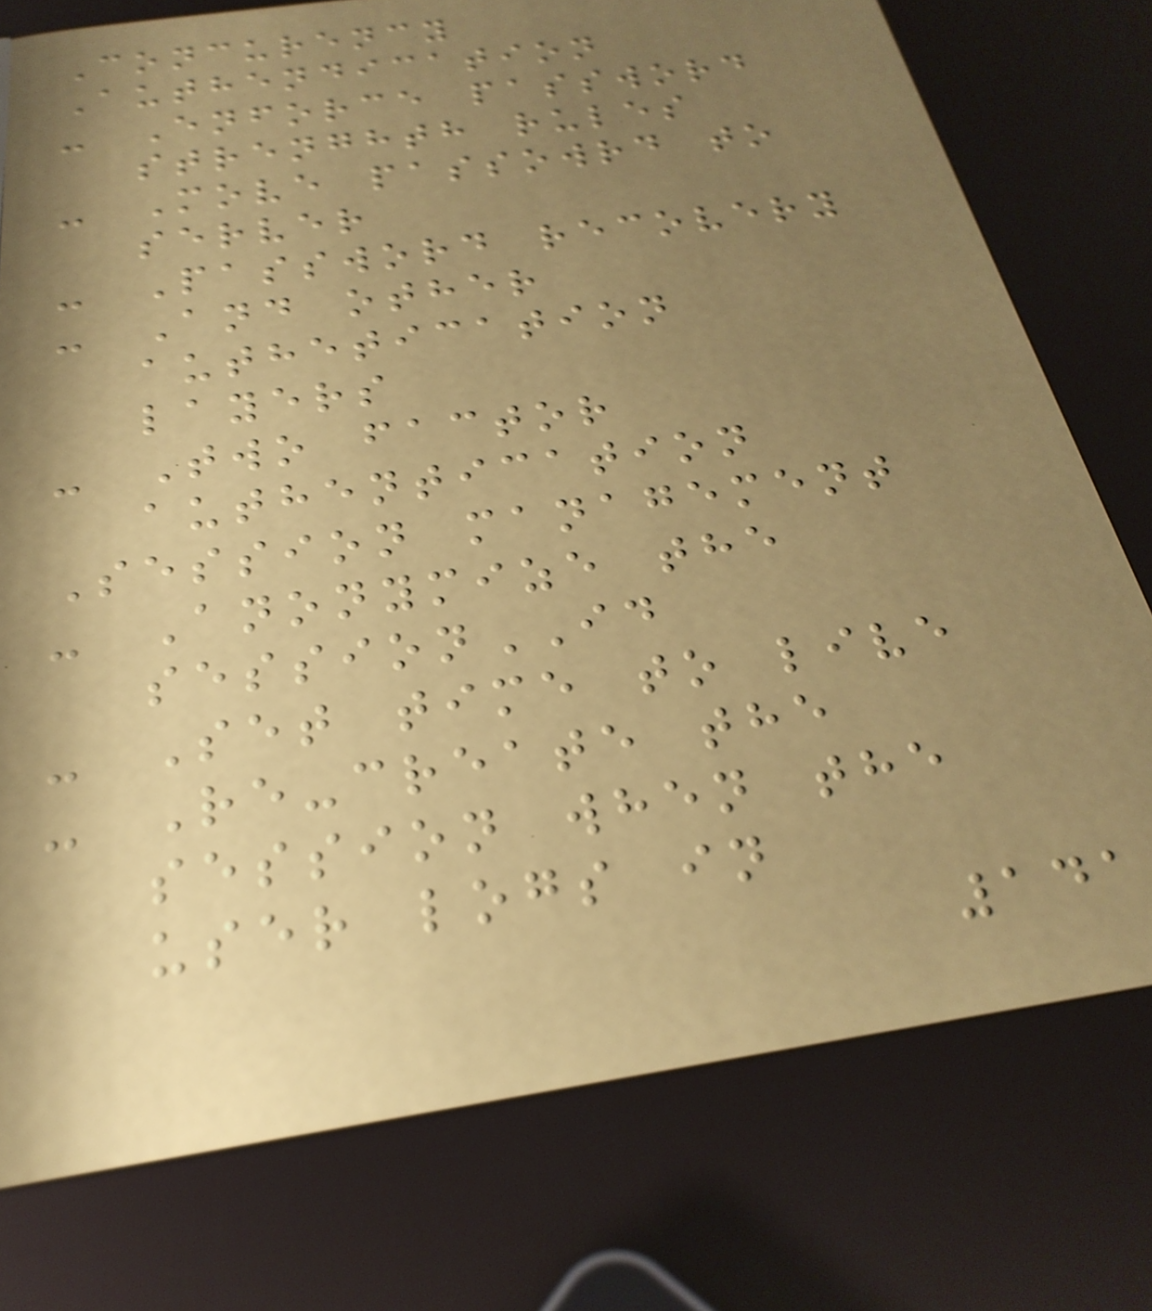Concurency
Authendication
- Enforce password
strenghth rules
- Move passowrd to
server
- Password recovery
- And other
authetication
layers
- Two factor
authentication
Session management
- Anonymize the
sessionID
- Set time to live
- Re-create the
session when the
user logs in
141
